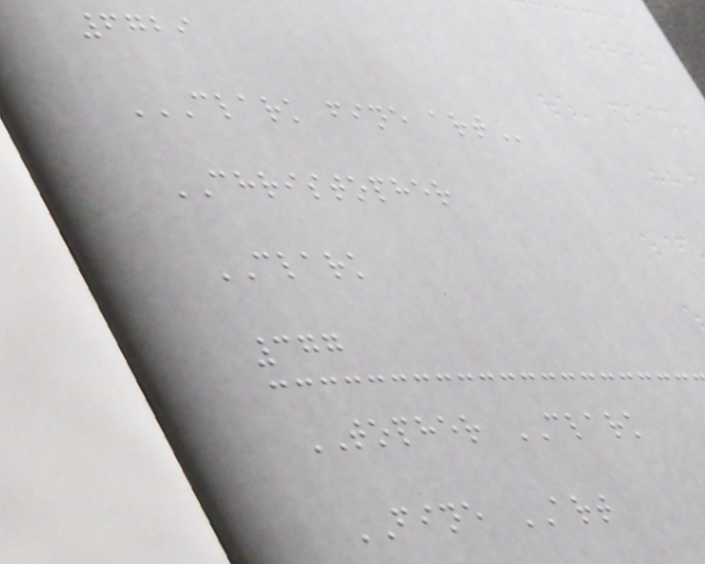6729
CLARK FINE ART
CHRISTOPHER
CLARK
377
TOPHER CLARK
FINE ART
